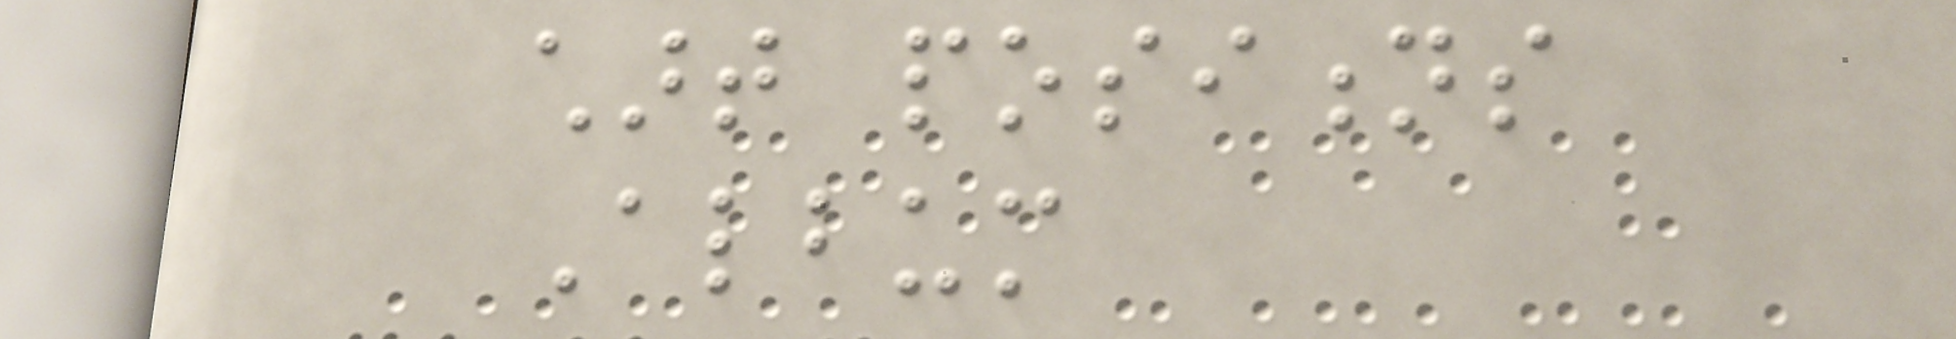chart positions
Album
